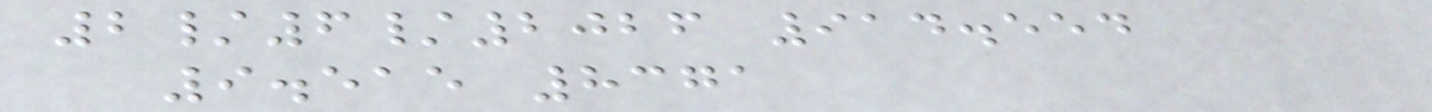2/6/2026 914.554
9.515 8371
